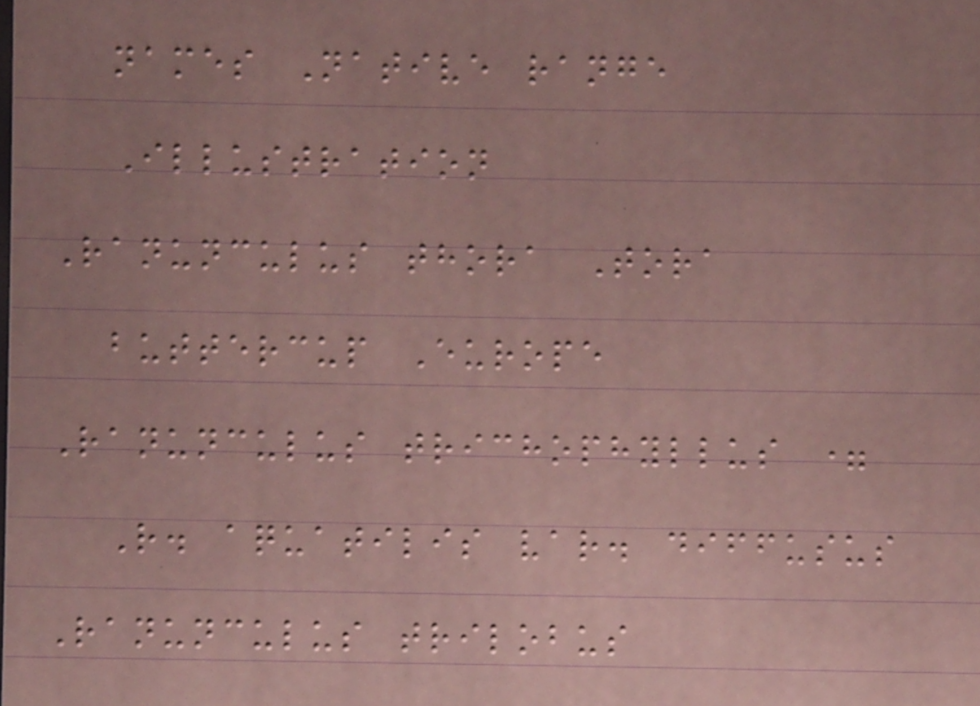names Native range
Illustration
Ranunculus thora Tora
buttercup Europe
Ranunculus trichophyllus =
R. aquatilis var. diffusus
Ranunculus trilobus
